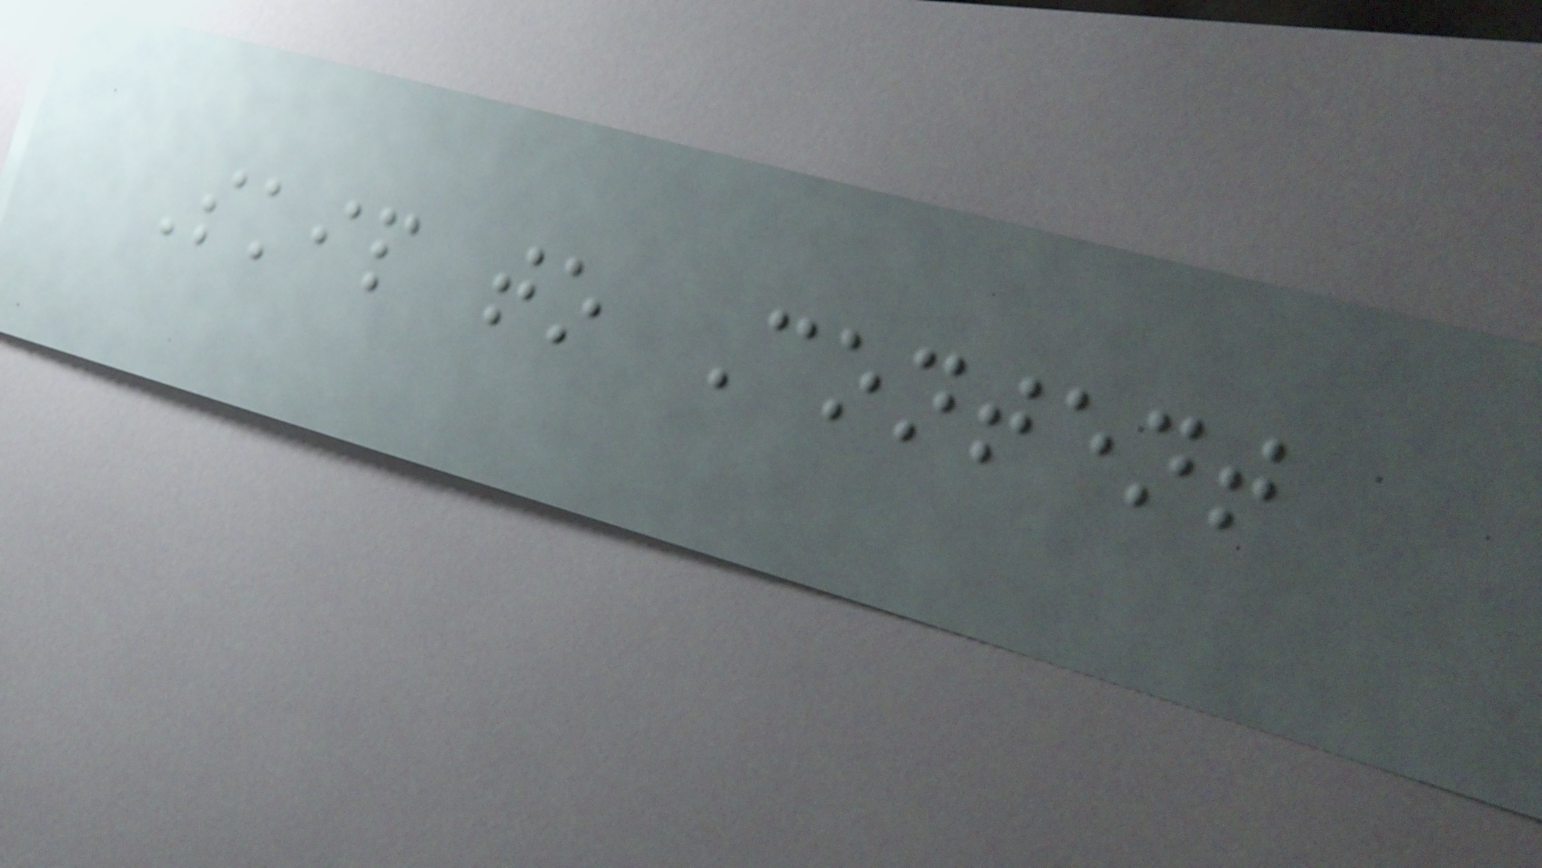Skip to Content
